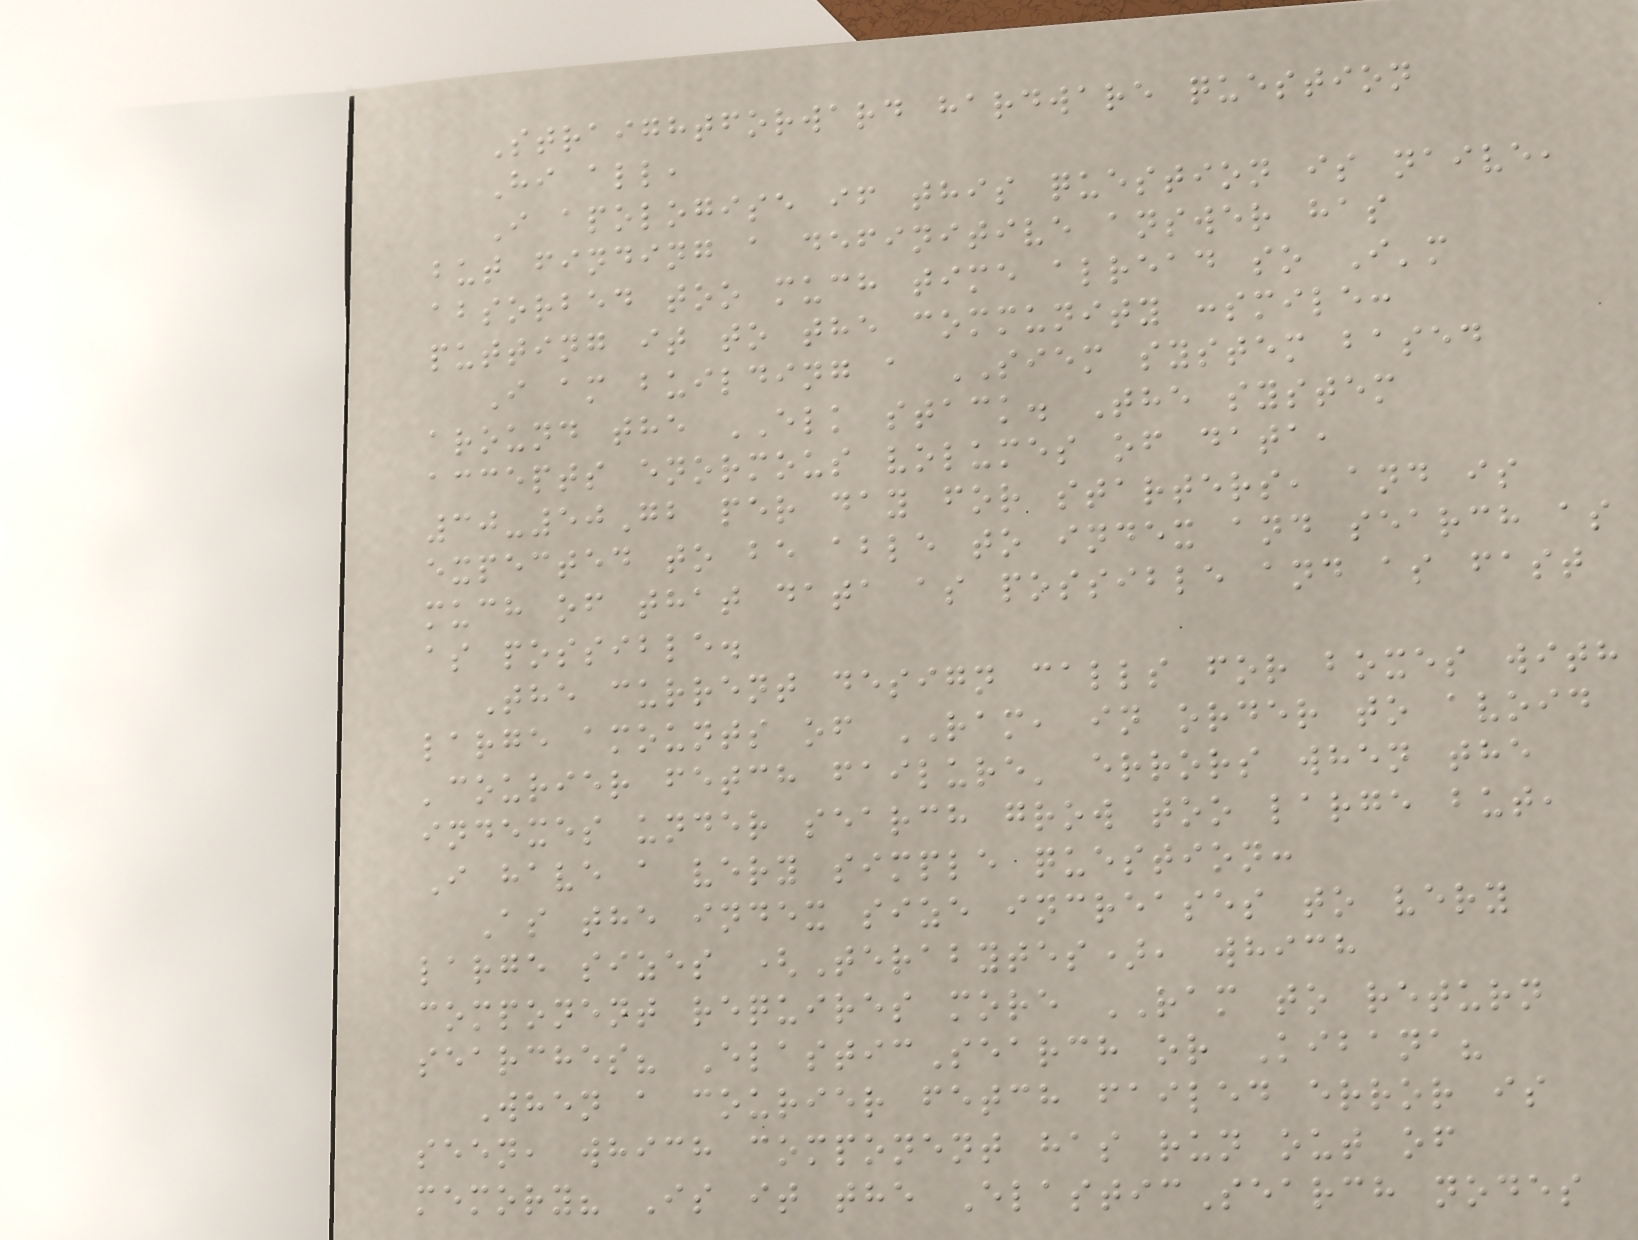Straightforward hardware question
Hi all,
I apologise if this question is naive,
but finding a definitive answer has
absorbed too much time alread so I'm
putting it to the community :smile:
I am building a SIEM system based
around the ELK stack. The system
accepts enormous volumes of data,
30-50Gb per day for starters, and is
expected to be able to index and search as
much of that data as possible and as fast
as possible.
The current design calls for boxes with
large amounts of RAM, in order to avoid
'courier fetch failure' errors when the
indexes under search grow too large but,
I have a very simple question:
As the index size increases to very
large sizes (Terabytes), which
component requires more RAM to return
searches? ElasticSearch or Kibana?
When a courier fetch failed error is
seen, which component has run out of
memory? Is it the ElasticSearch nodes
